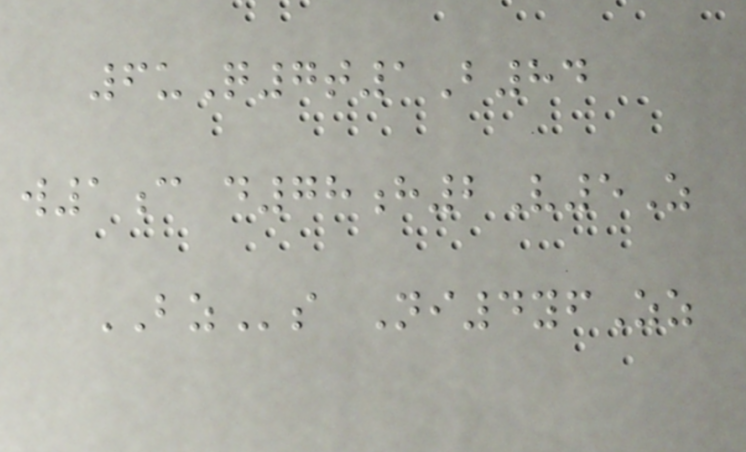6uQ7t1B84
w1c d78h2V5Z
BZs Ni4yfZz
